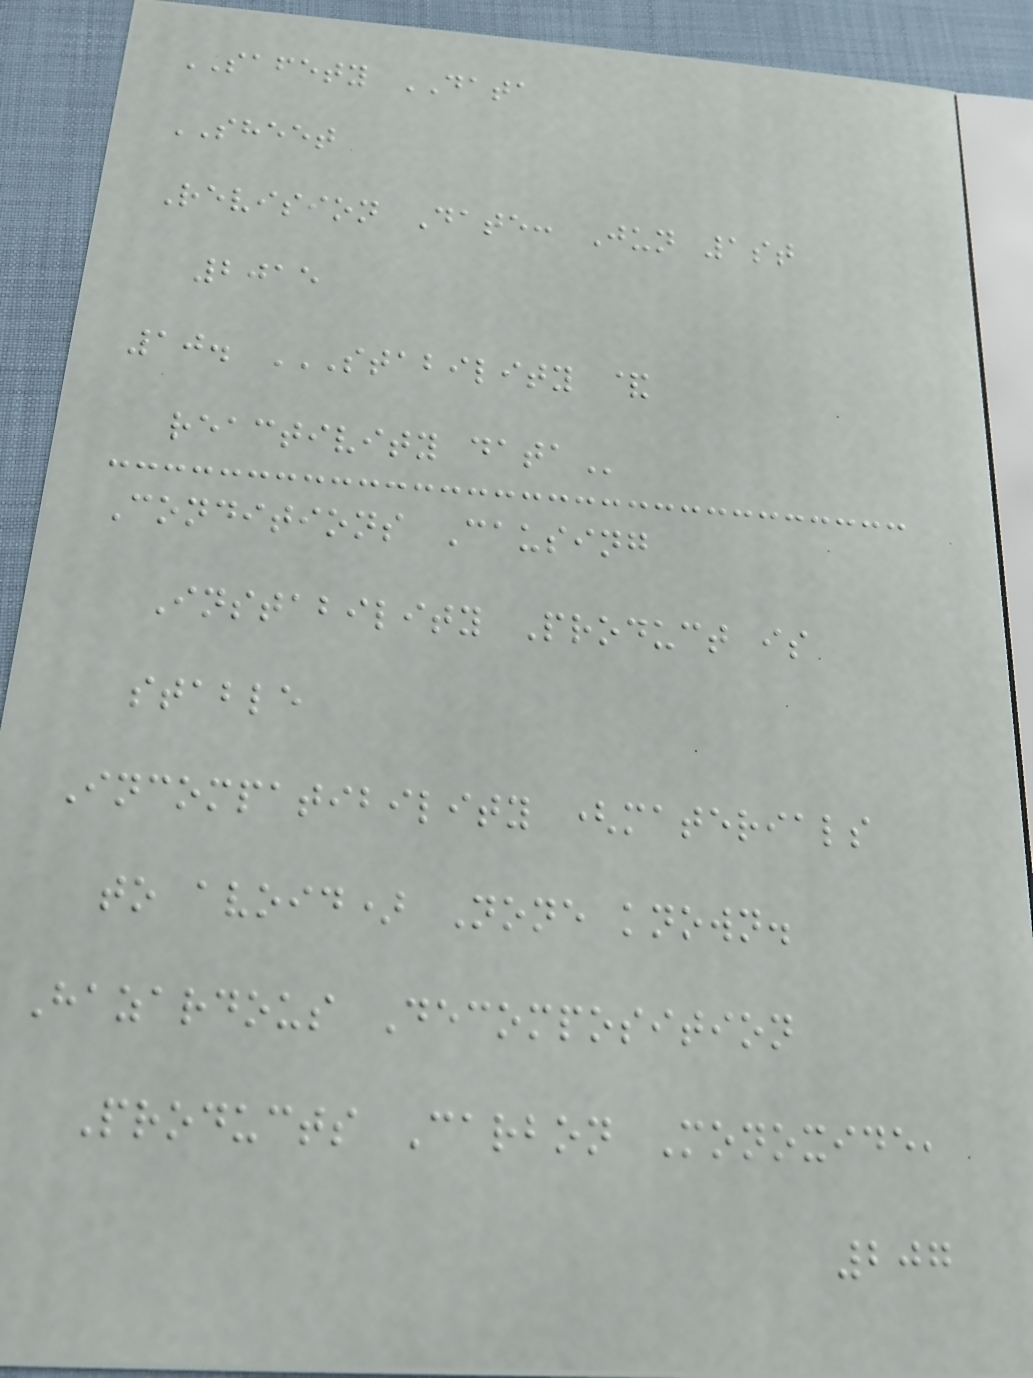SAFETY DATA
SHEET
Revision Date: Jun 1st
2015
10. STABILITY &
REACTIVITY DATA
Conditions Causing
Instability Product is
stable
Incompatibility (materials
to avoid) None known.
Hazardous Decomposition
Products Carbon Monoxide,
207
